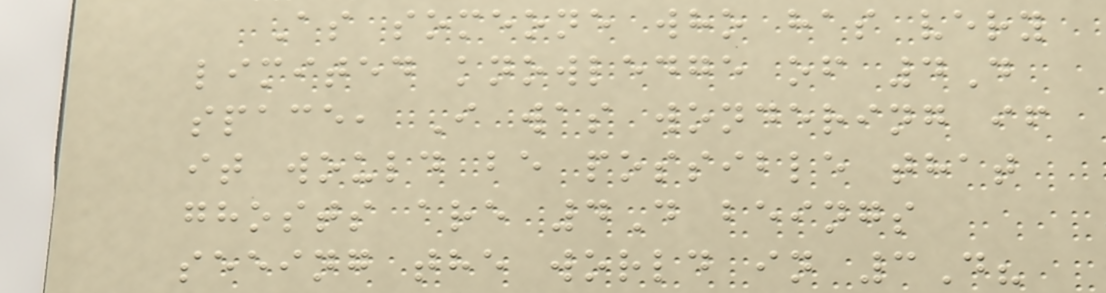As someone who has very
limited knowledge of 4D
space, I was wondering if
it would be possible that
ghosts are 4D beings
seeing the world in 3D?
